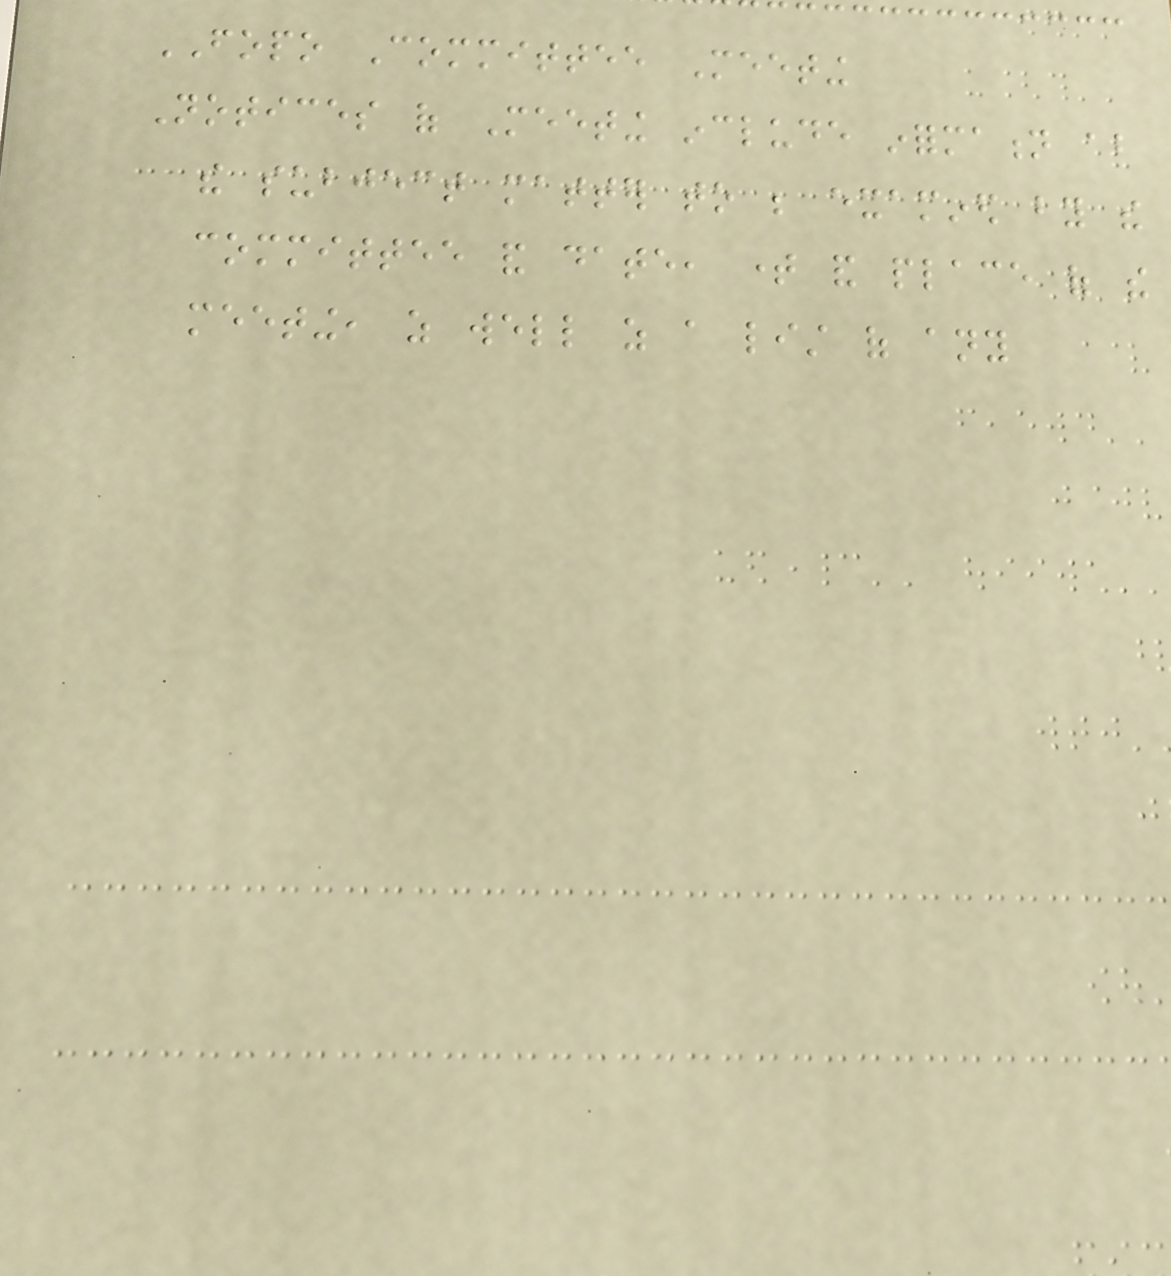FOPO Committee Meeting
Notices of Meeting include information about
the subject matter to be examined by the
committee and date, time and place of the
meeting, as well as a list of any
